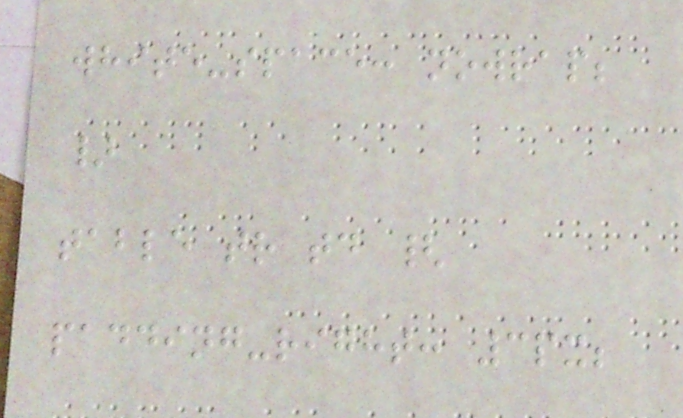white-space: nowrap;
}
table tr td {
padding-right: 3px;
